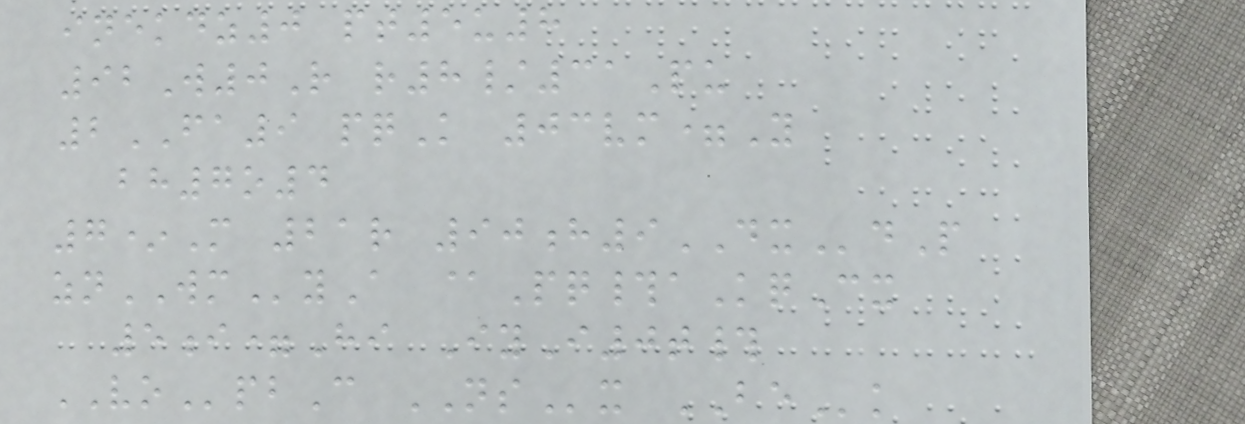inekdz0 pt5u8
92W0R r8/31Pu
2FA9 pqK 03vm=Y
bh7o4
7*M 21r 90h9DXdP
znWMyA @Pq#aKqCx
5i=Hi IyI0t#
VOpbC NSx BEk
